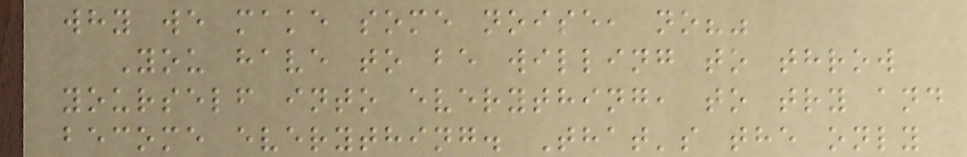why we make some noise, no?"
You have to be willing to throw
yourself into everything, to try and
become everything. That's the only
